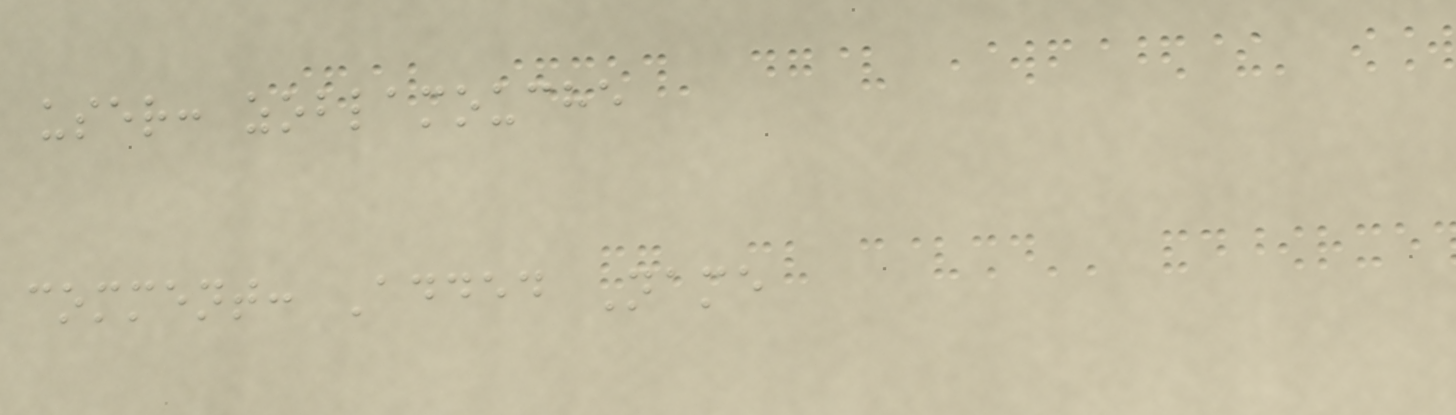user: zoblamouche
comment: Added Name
